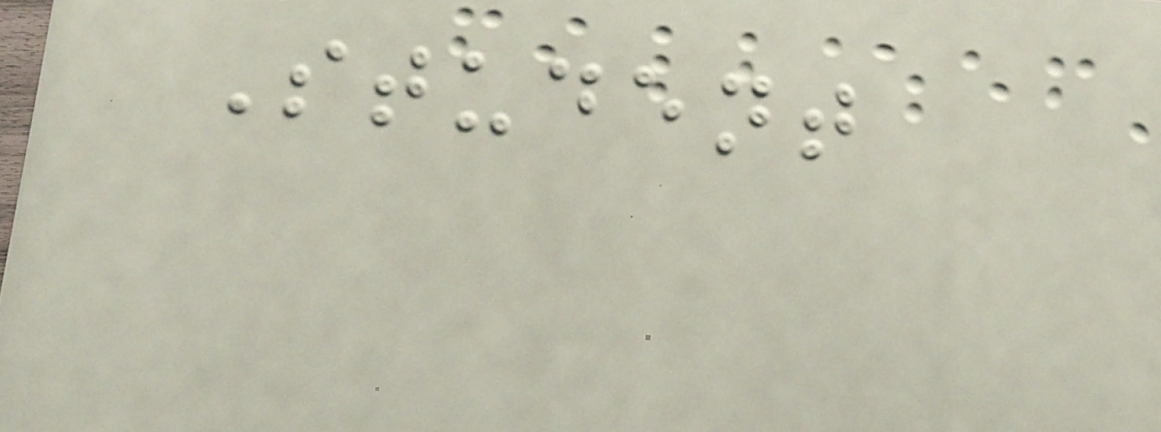Student
